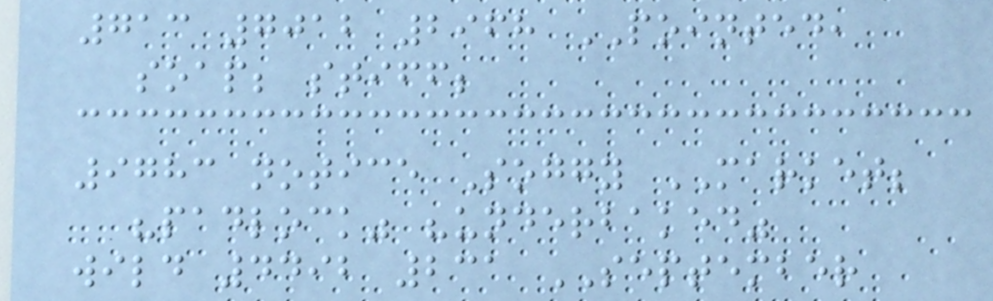713 7012 2968 POINTED,
soap; stiff;
9783 notice Soggy MARKET;
"padlock" "underbaked"
wild 4492 231 SEPTEMBER
